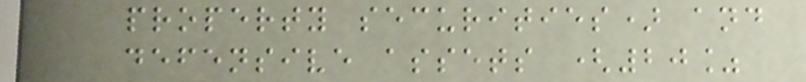property securities) and
defensive assets (20%
